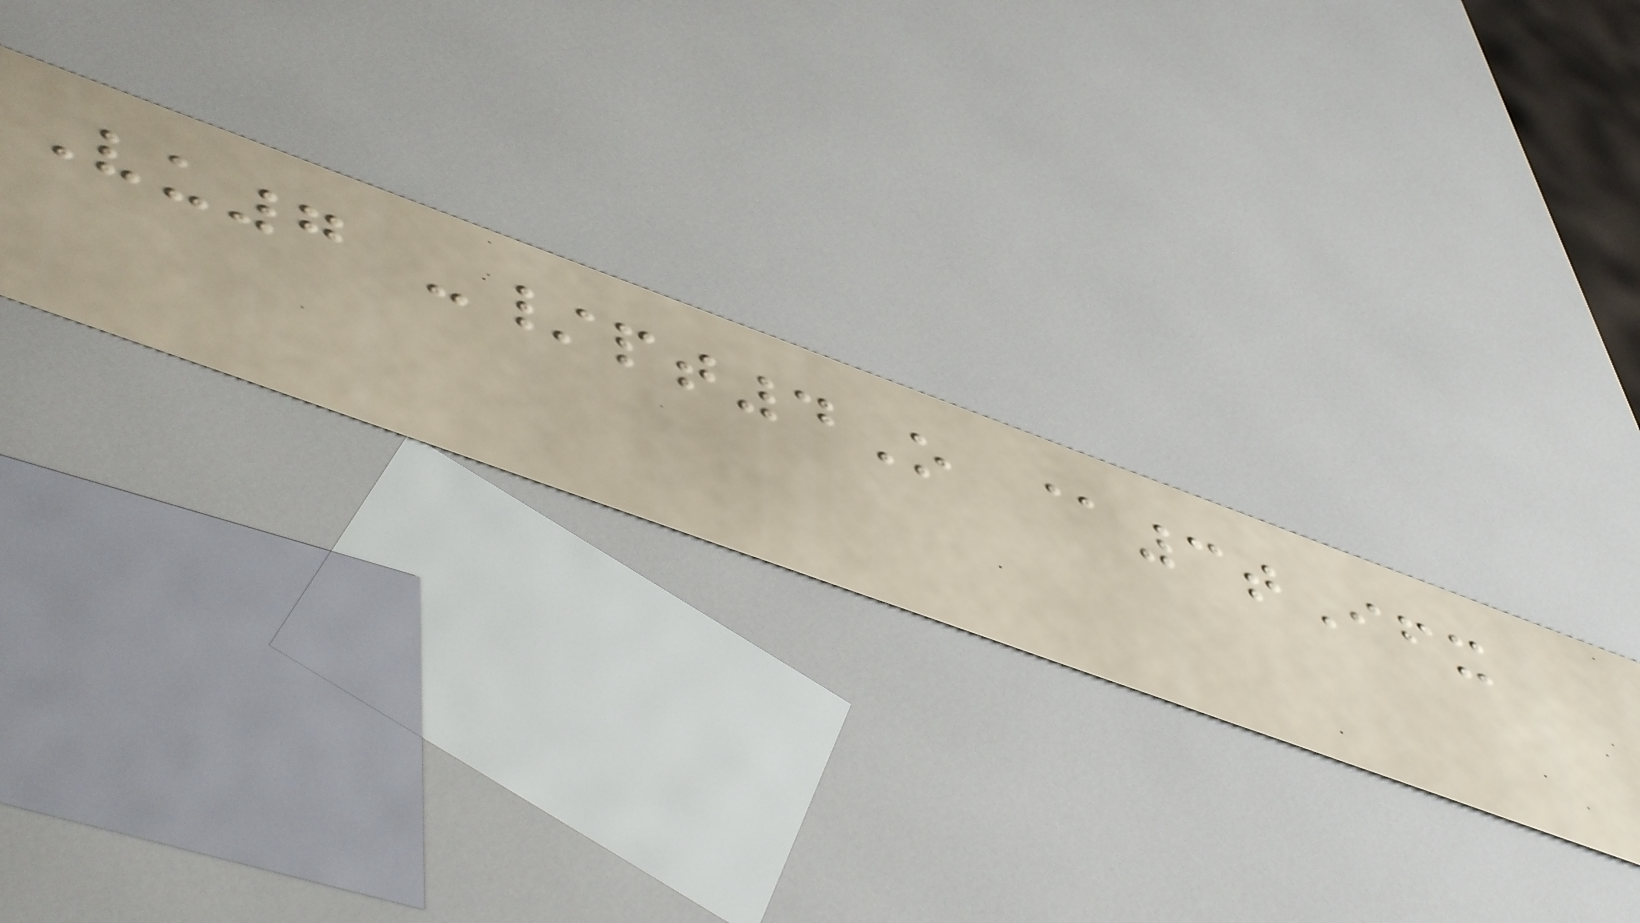Vu7 -/pt4O @3tIfx
